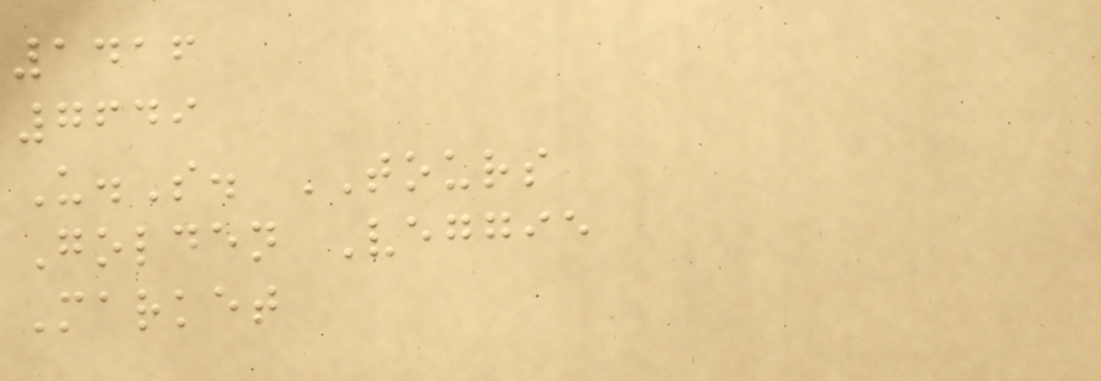1416
7649
U.S. TOURS
Golden Veggie
Market
